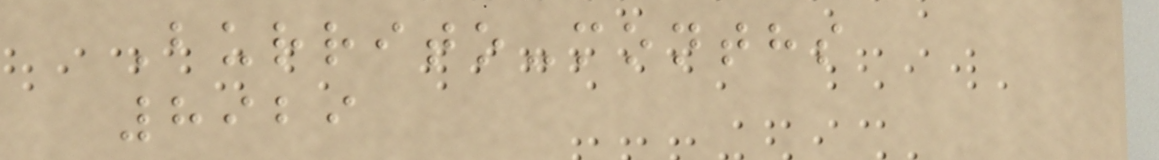Burrito-months
8929
